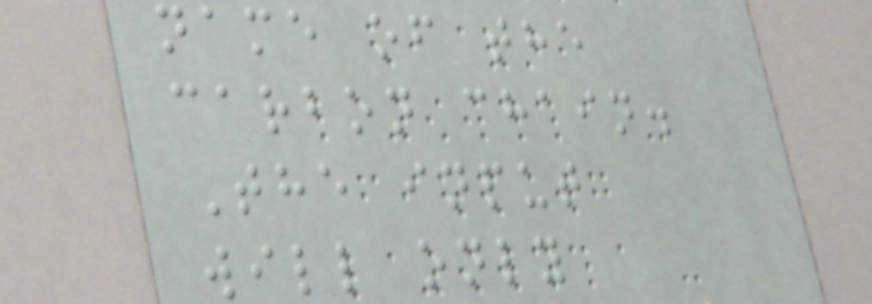name of the
carbon chain.
The input
will only
